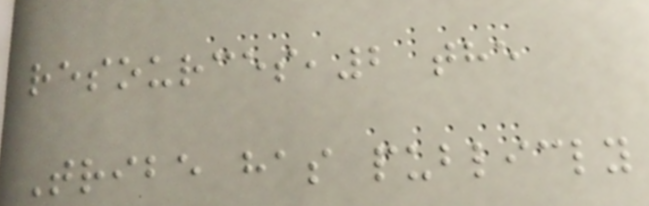resources,2 the
Tribe has publicly
